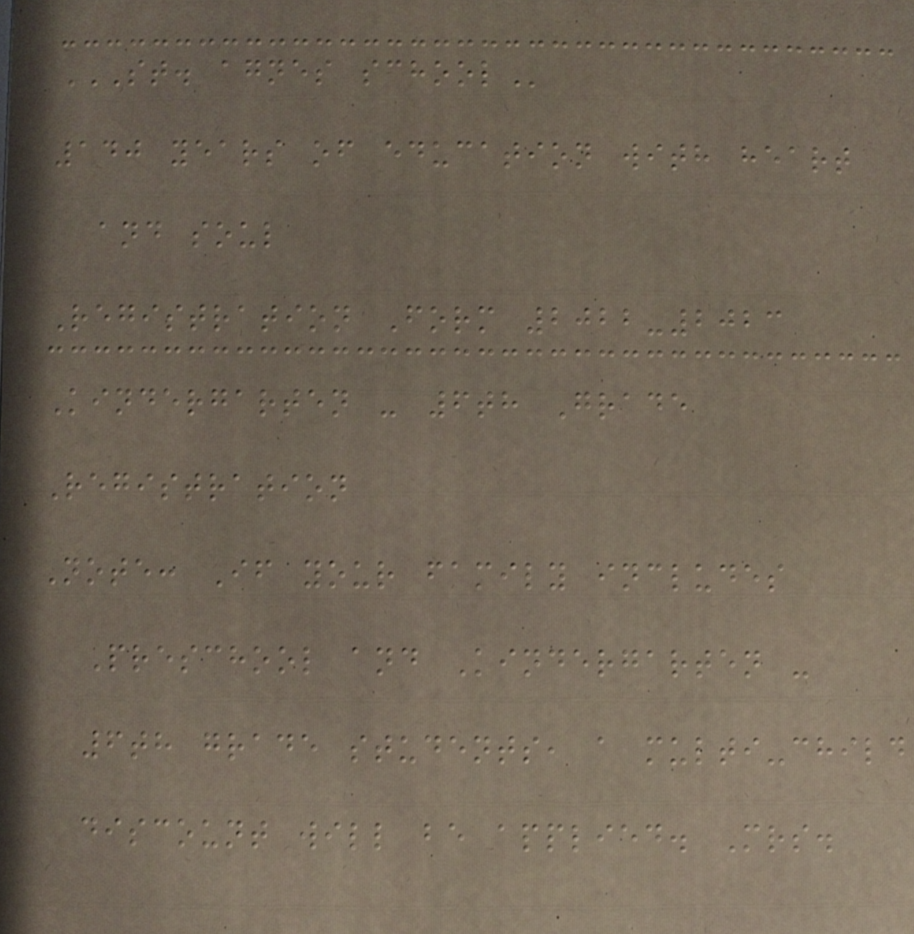ST. AGNES SCHOOL
140 years of education with heart
and soul
Registration Form 2022-2023
Kindergarten - 6th Grade
Registration
Note: If your family includes
Preschool and Kindergarten -
6th grade students, a multi-child
discount will be applied. Mrs.
